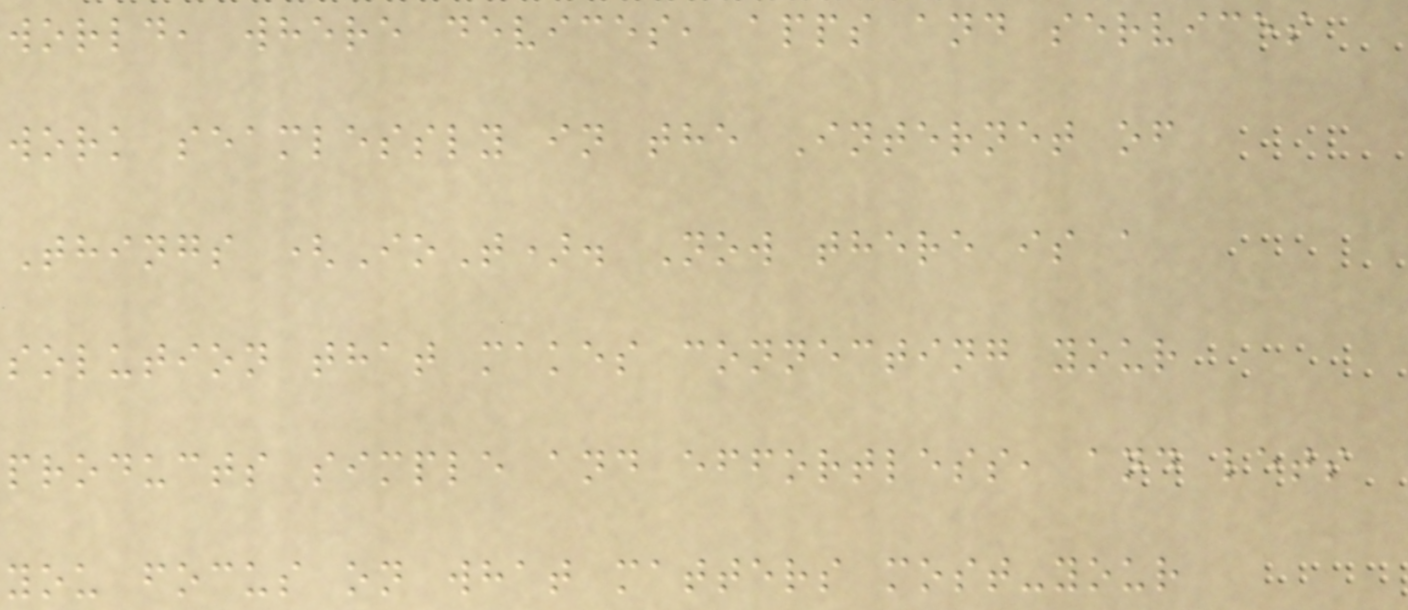world, where devices, apps and services
work seamlessly in the Internet of
Things (IoT). Now there is a
solution that makes connecting your
products simple and effortless, and lets
you focus on what matters most-your
